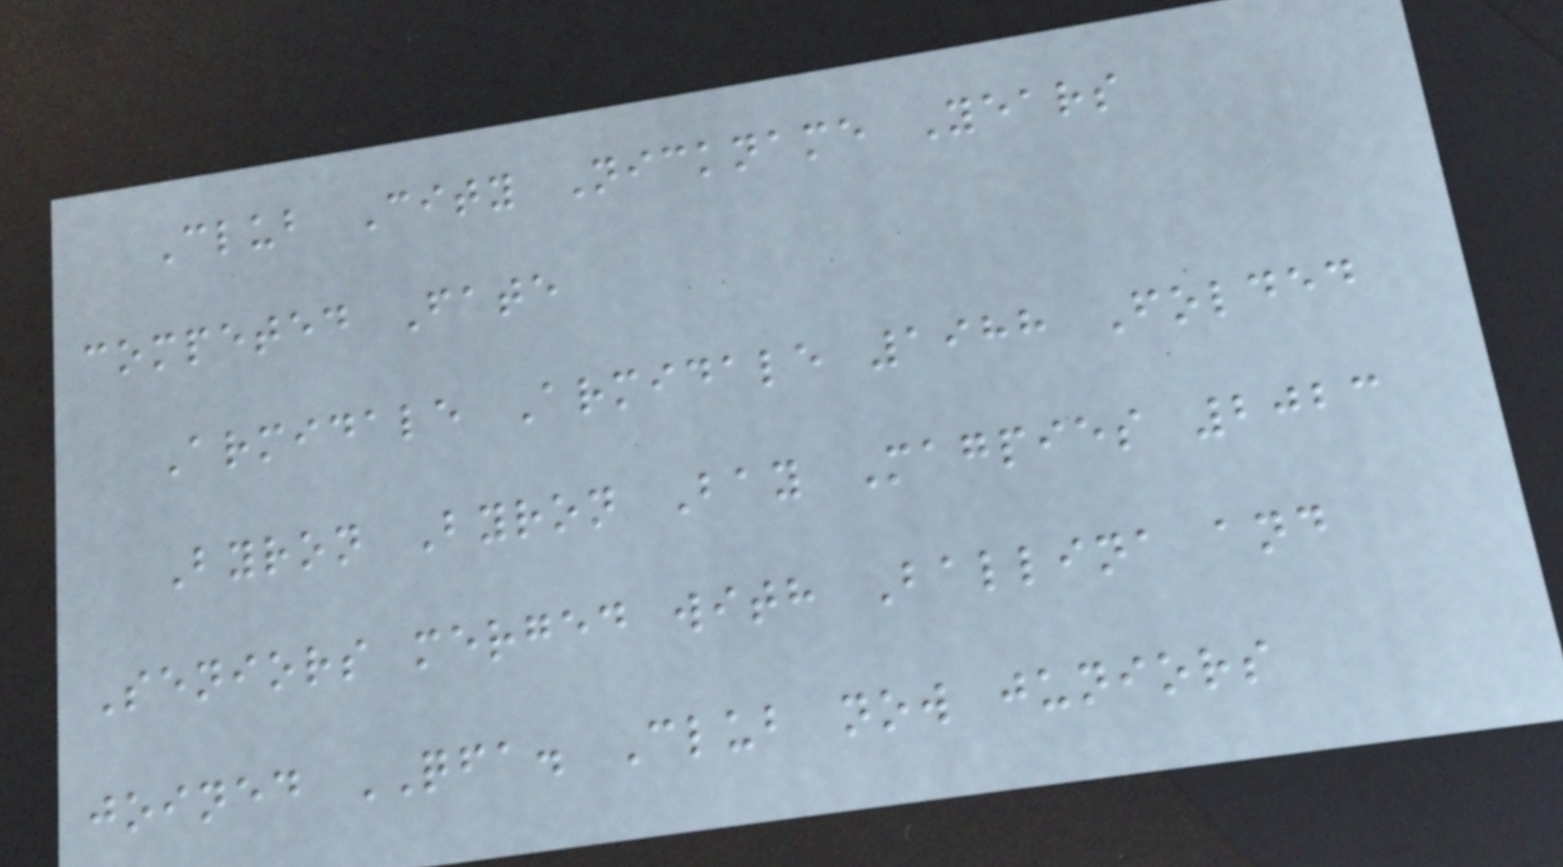Club City Nickname Years
competed Fate
Armidale Armidale 1988 Folded
Byron Byron Bay Magpies 2023
Seniors merged with Ballina and
joined QFA. Club now juniors
